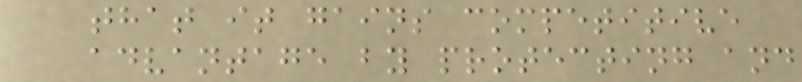that it gains competitive
advantage by protecting and
